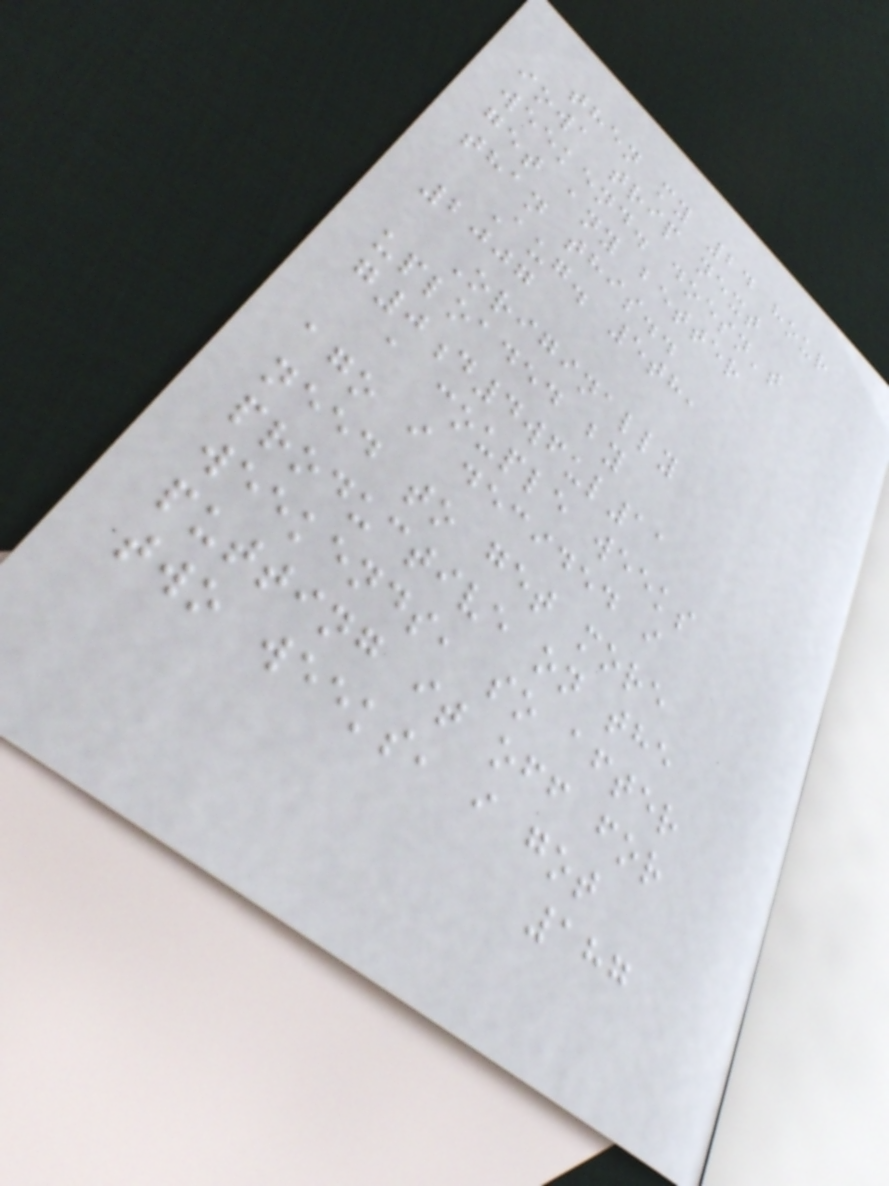then my 24 hour
iowa trip next
weekend. doesn't
get any better
than this..
Aug. 5th,
2007
Originally
uploaded by
g0d4wful11
a couple weeks
ago i decided i
need to get more
productive on the
weekends, so after
putting it off for
two weeks, i got
187
